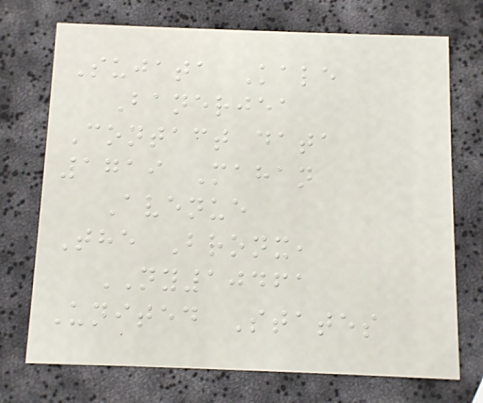Sujata Kale
Banerjea
Contact data
1719 Mahan
Avenue
The Bronx,
NY10461
United States
